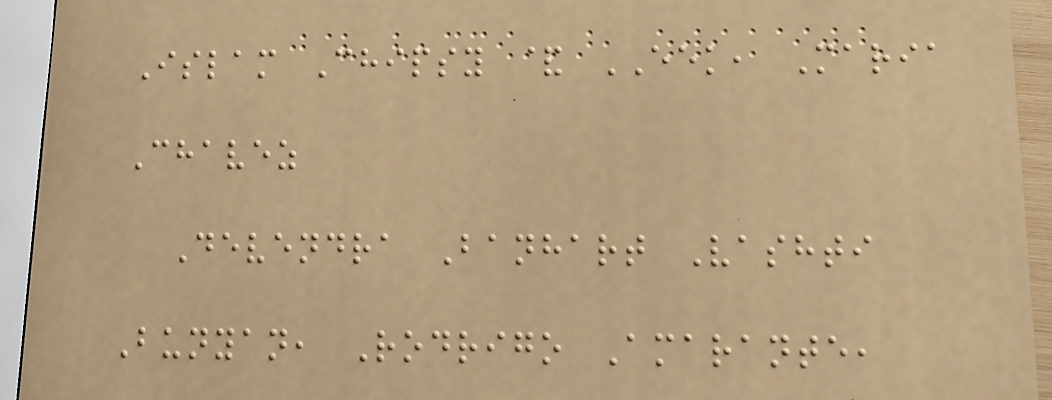Islam Chipsy & EEK, Maria
Chavez
Devendra Banhart Vashti
Bunyan, Rodrigo Amarante,
